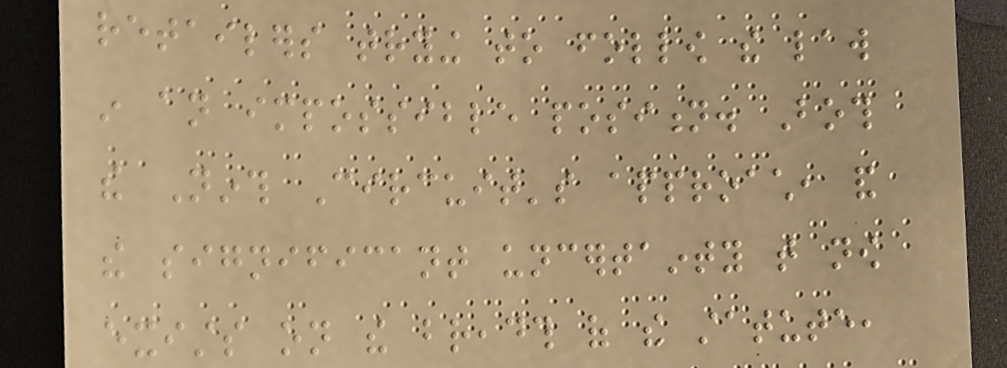retailers trying to follow the law
in an impossible position. Both
the Ninth Circuit's approach, and
the significant uncertainty that now
exists on the breadth of the statute,
